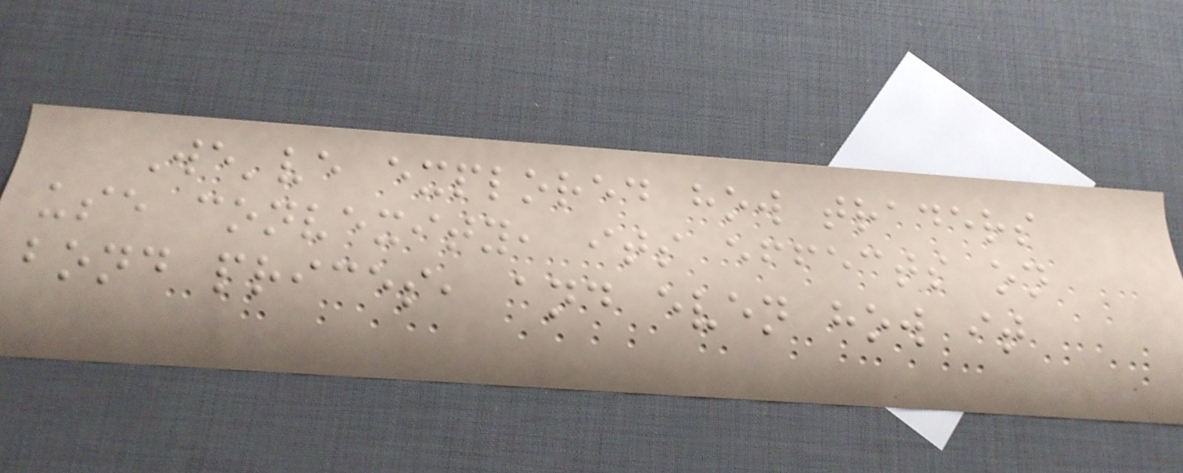We've explored how traders
use convexity, its effects on
bond prices, and even how it
